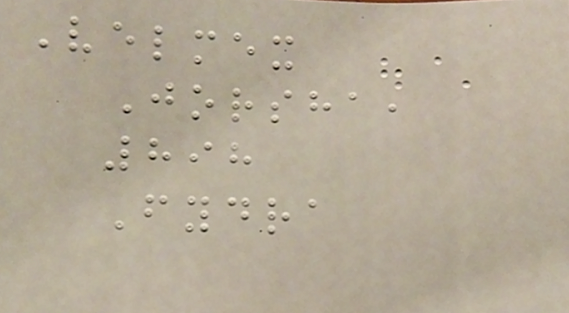Velmex
Jorsha,
898
Fydra
